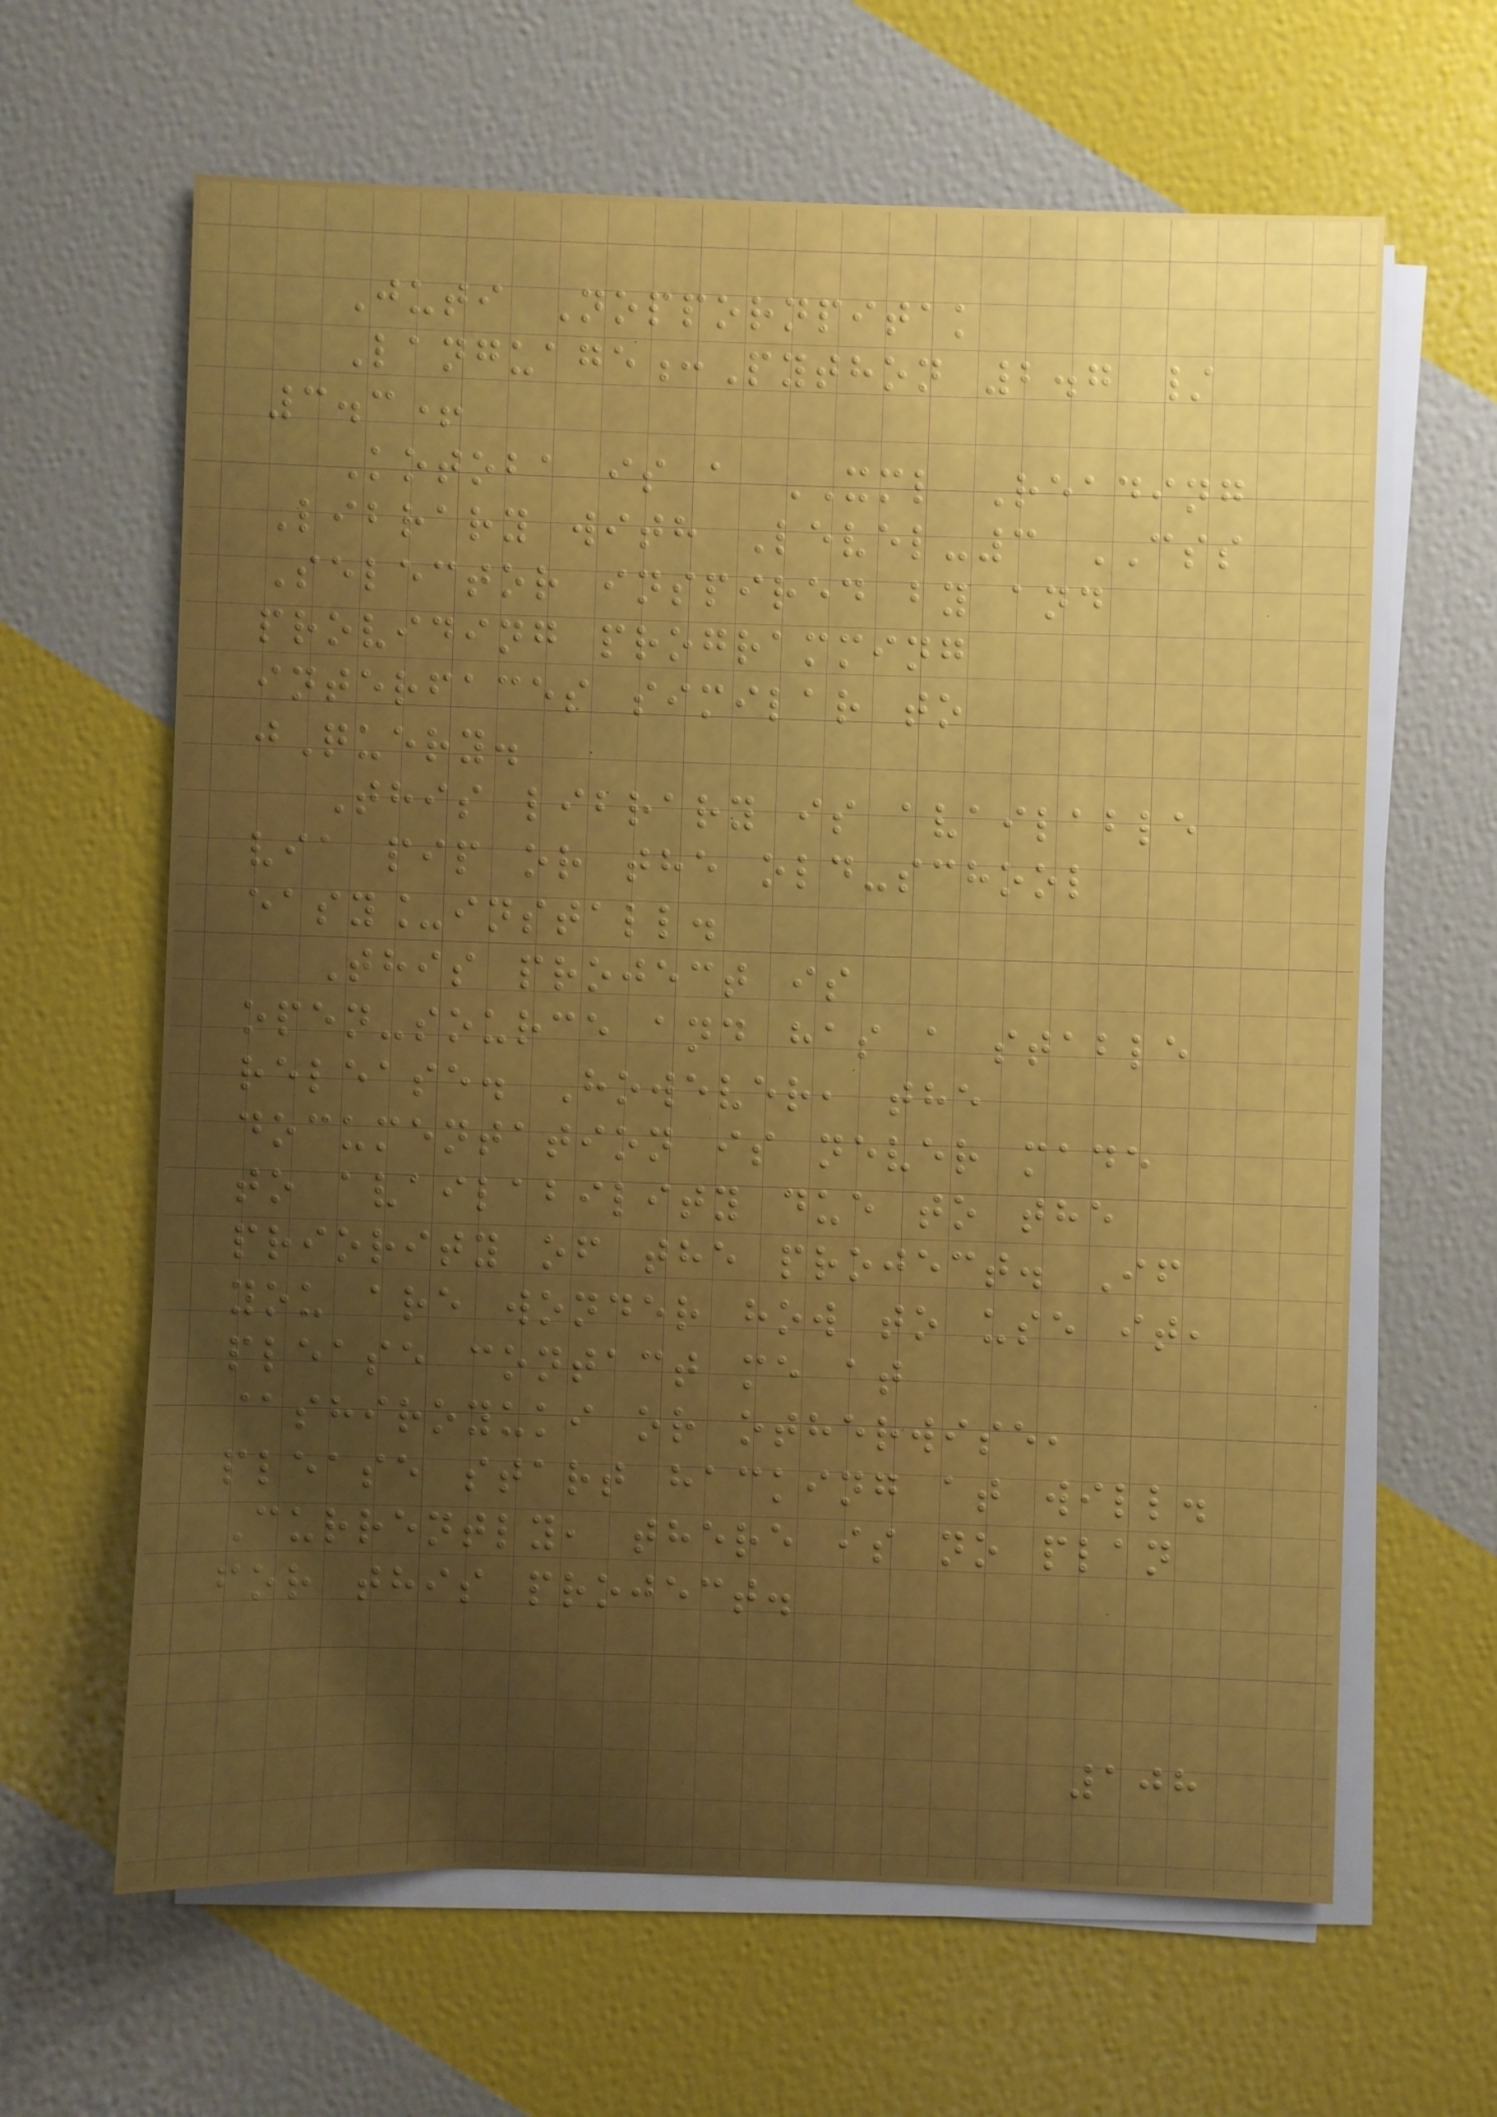Juti Noppornpitak
Language:Python 2.7 /
3.3+
Kotoba is a XML Reading
Library with Level-3 CSS
Selector inspired by and
providing programming
interfaces similar to
jQuery.
This library is available
via pip or the old-school
easy_install.
This project is
open-source and has a stable
release. However, the
documentation is never made
to availability due to the
priority of the project. If
you are wonder how to use it,
please contact me at
@shiroyuki or otherwise,
please start hacking at will.
Currently, there is no plan
for this project.
108
